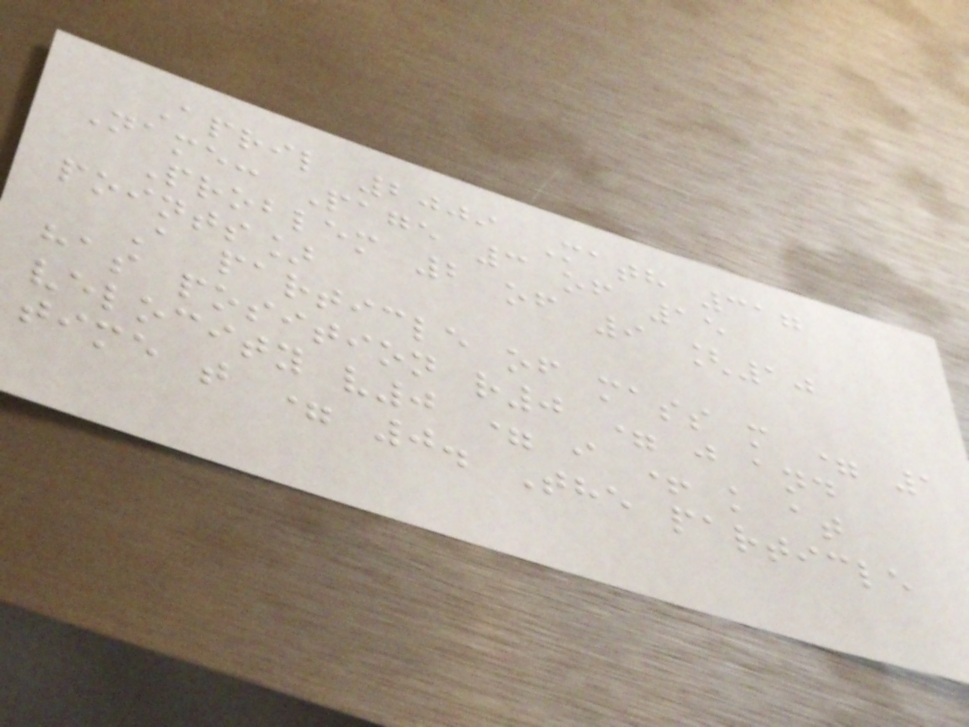April 2009 Math 317
Name: Page 3 of 15
Problem 2 of 9 [10
points]
A particle of mass m = 1
has position r0 = j and
velocity v0 = i + k at
time t = 0. The particle
